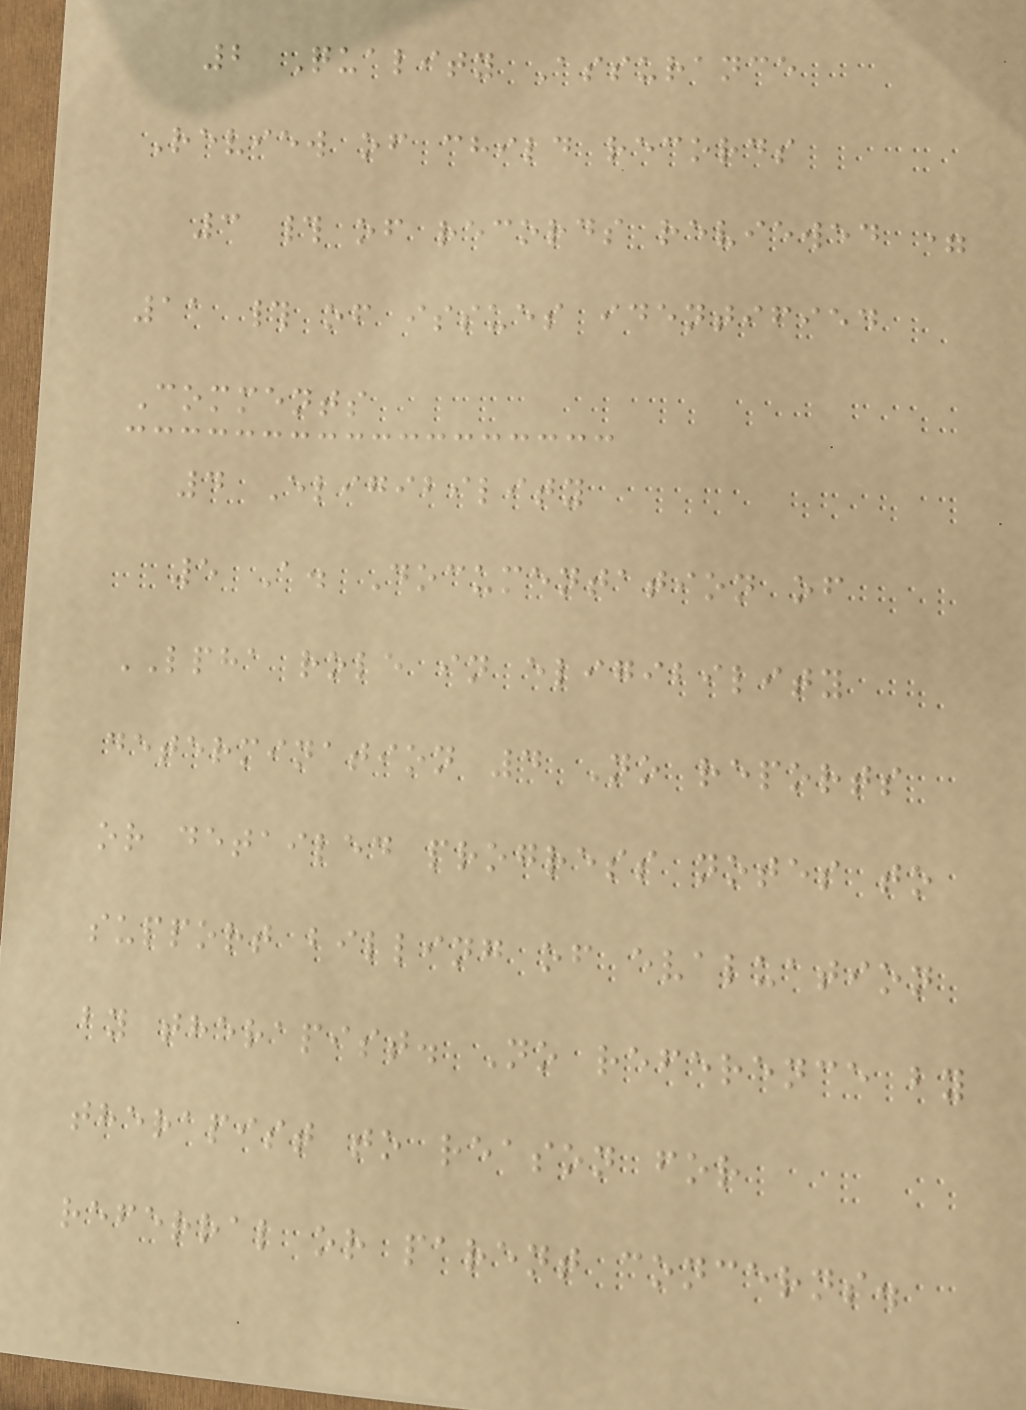2 Quality Assurance
Review of child records
3 # of records reviewed =
11 # of issues identified
Comments
4 Eligibility
5 A. Documentation of
LPHA role in eligibility
determination 4 No reports
or detailed progress notes to
support billing of evaluation
by therapist. No reference by
therapist to reason for
referral or parent concerns.
